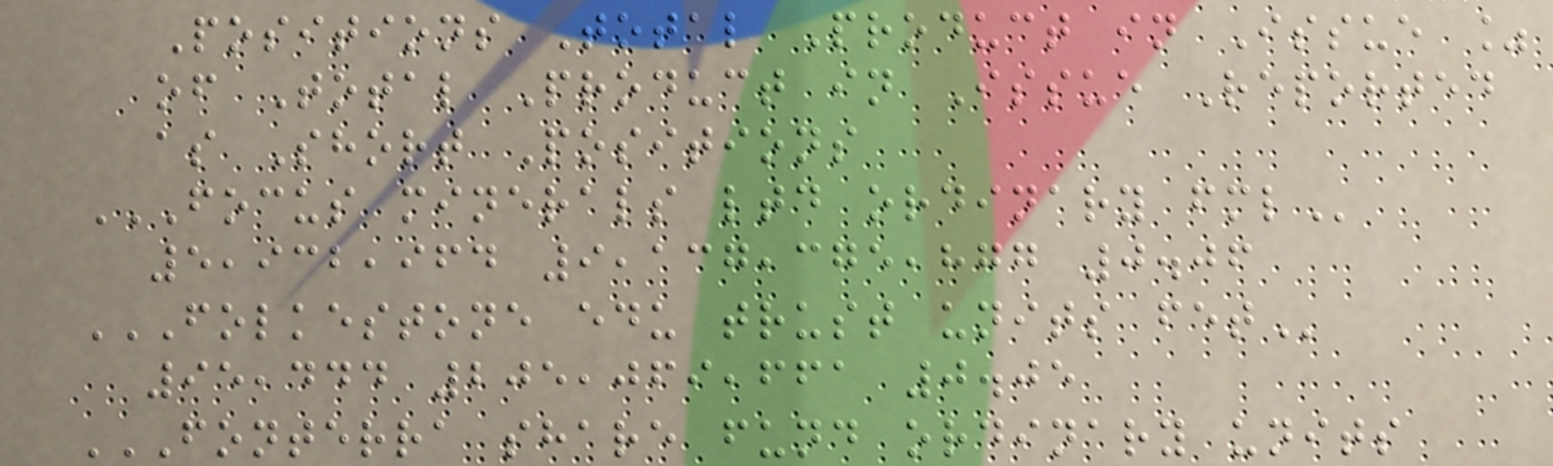Positions Total Product in Issue %
of Total Product in Issue Reported
as Short Positions
FOCUS MINERALS LTD ORDINARY FML
5,932,964 9,137,375,877 0.06
FOLKESTONE EDU TRUST UNITS FET
95,444 205,069,661 0.05
FONTERRA SHARE FUND ORDINARY UNITS
